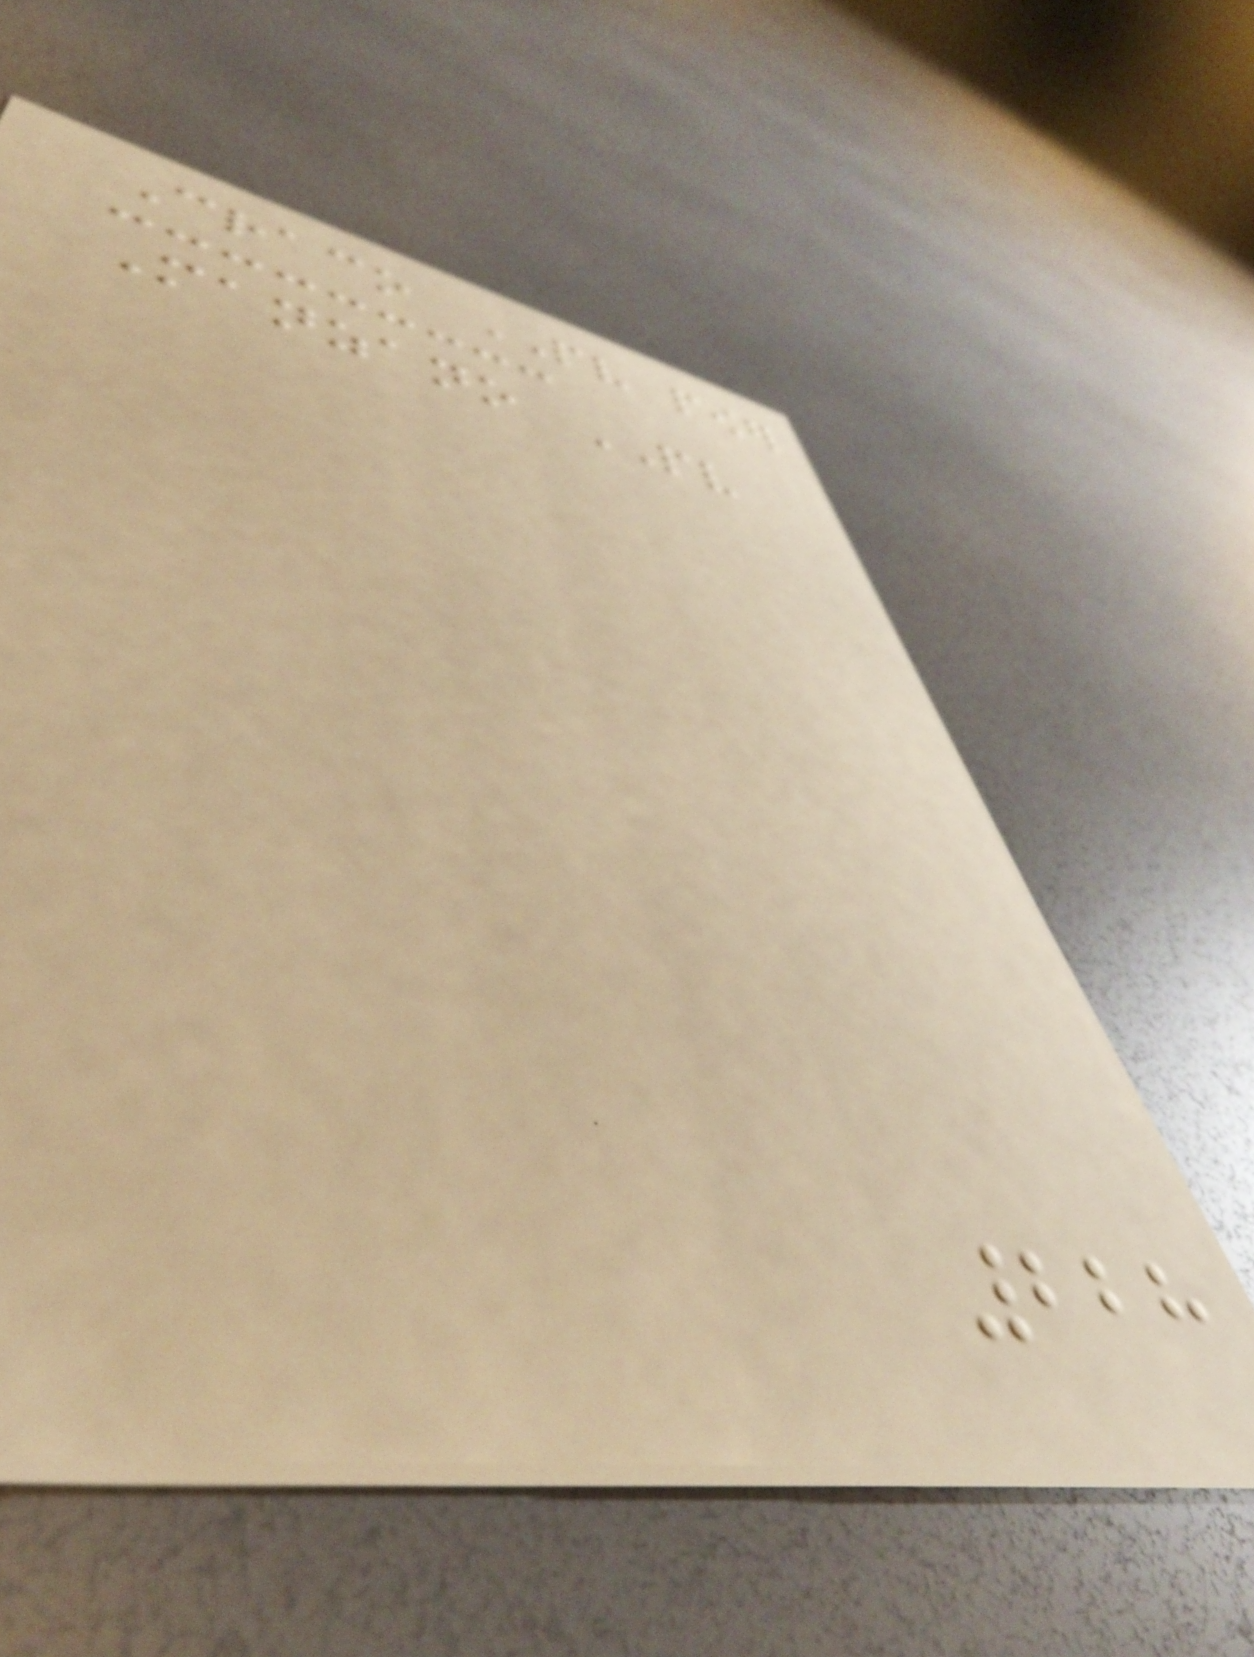Craco PV power
Manzano PV
228
